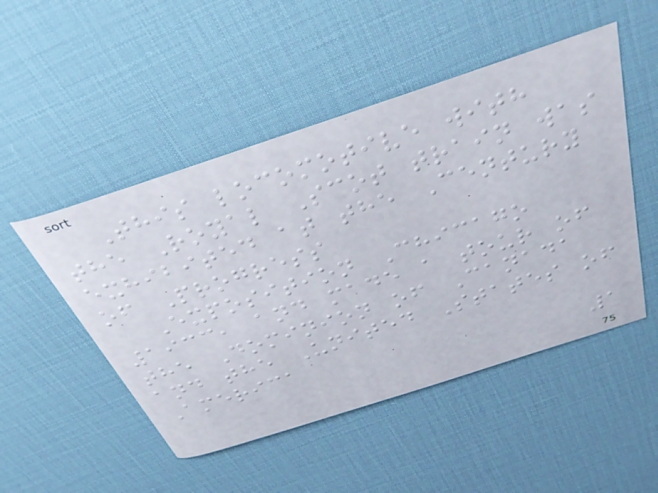This locomotive with
the Royal Scot train was
exhibited at the Century
of Progress
Exposition Chicago
1933, and made a tour of
the Dominion of Canada
and the United States of
America
1
